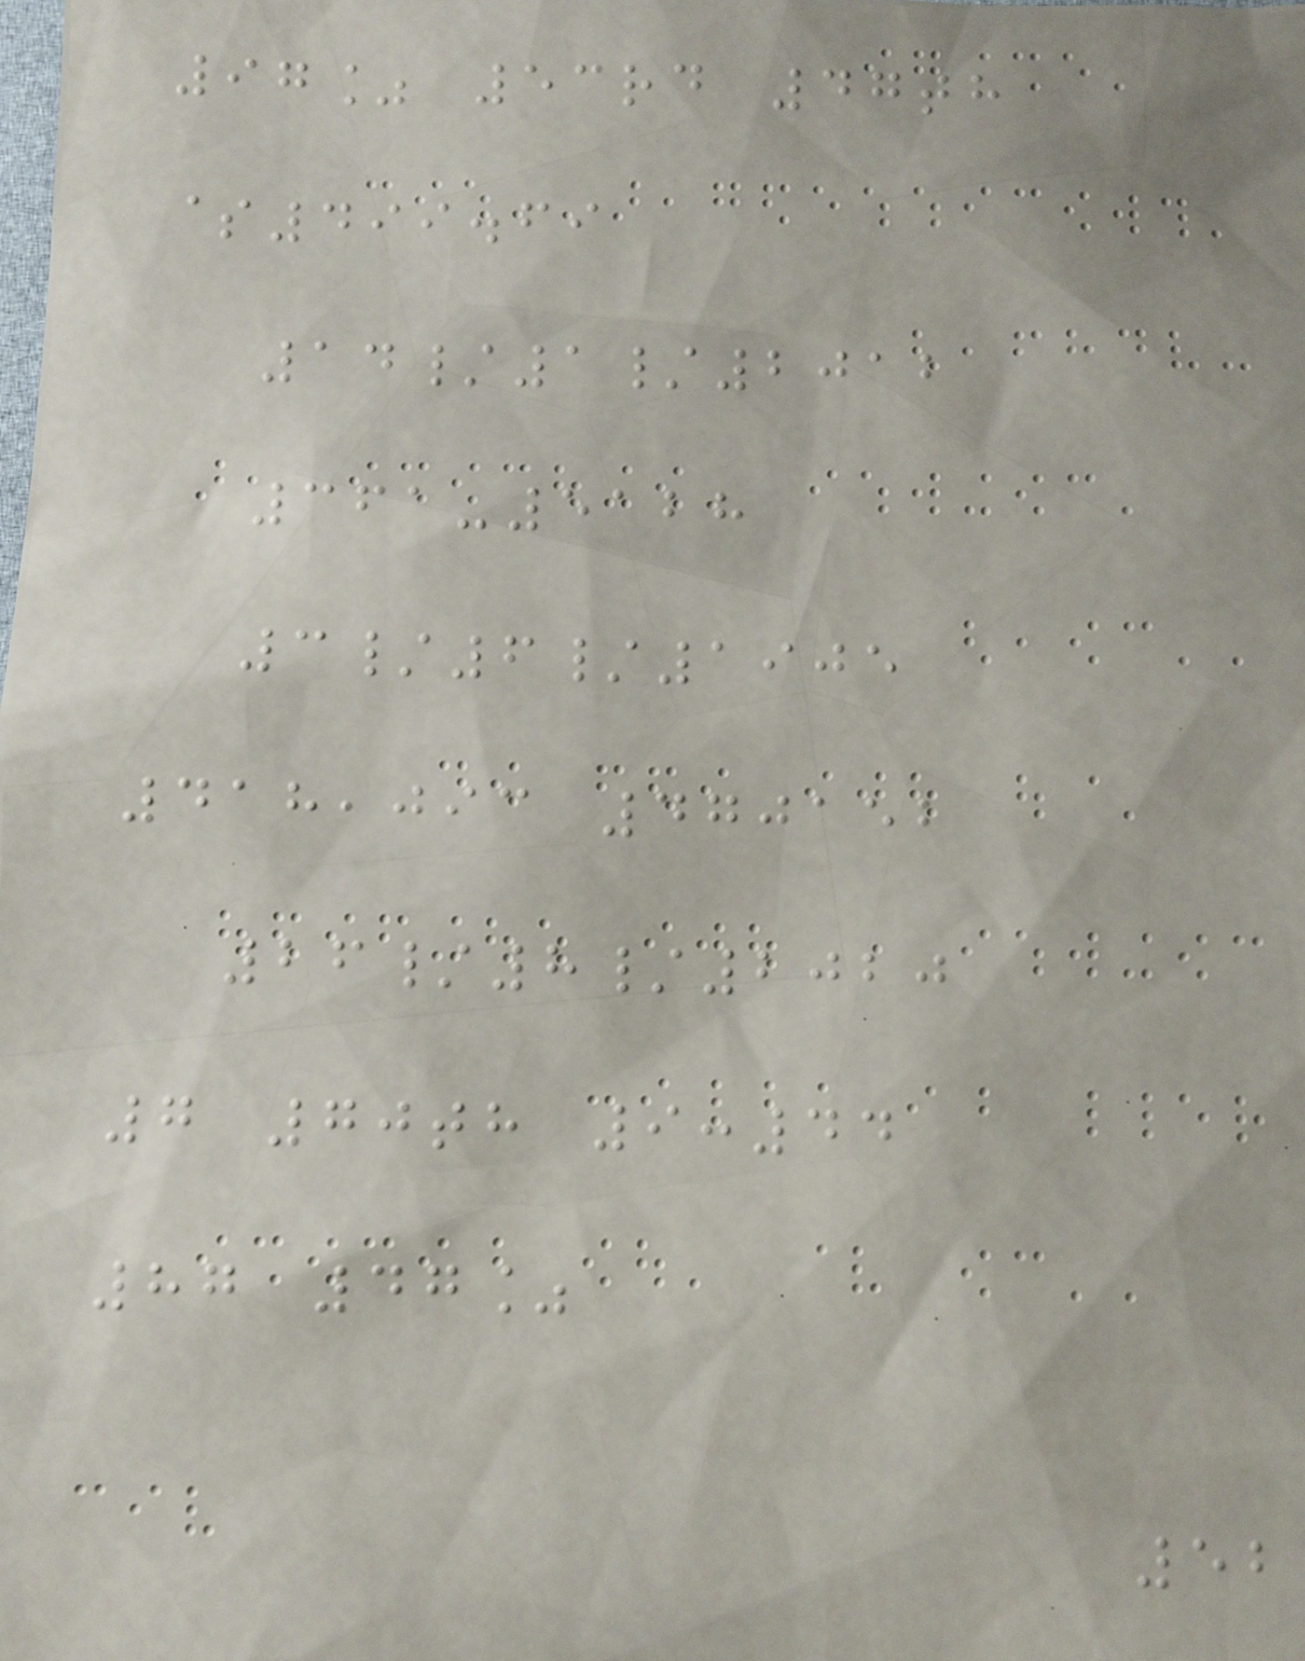97% 53rd 47th
$499.69
14/1/2012
361-5128
3/6/1905
418,093 470152
26/8/2020
7 70th 9:44
87 47%
52
